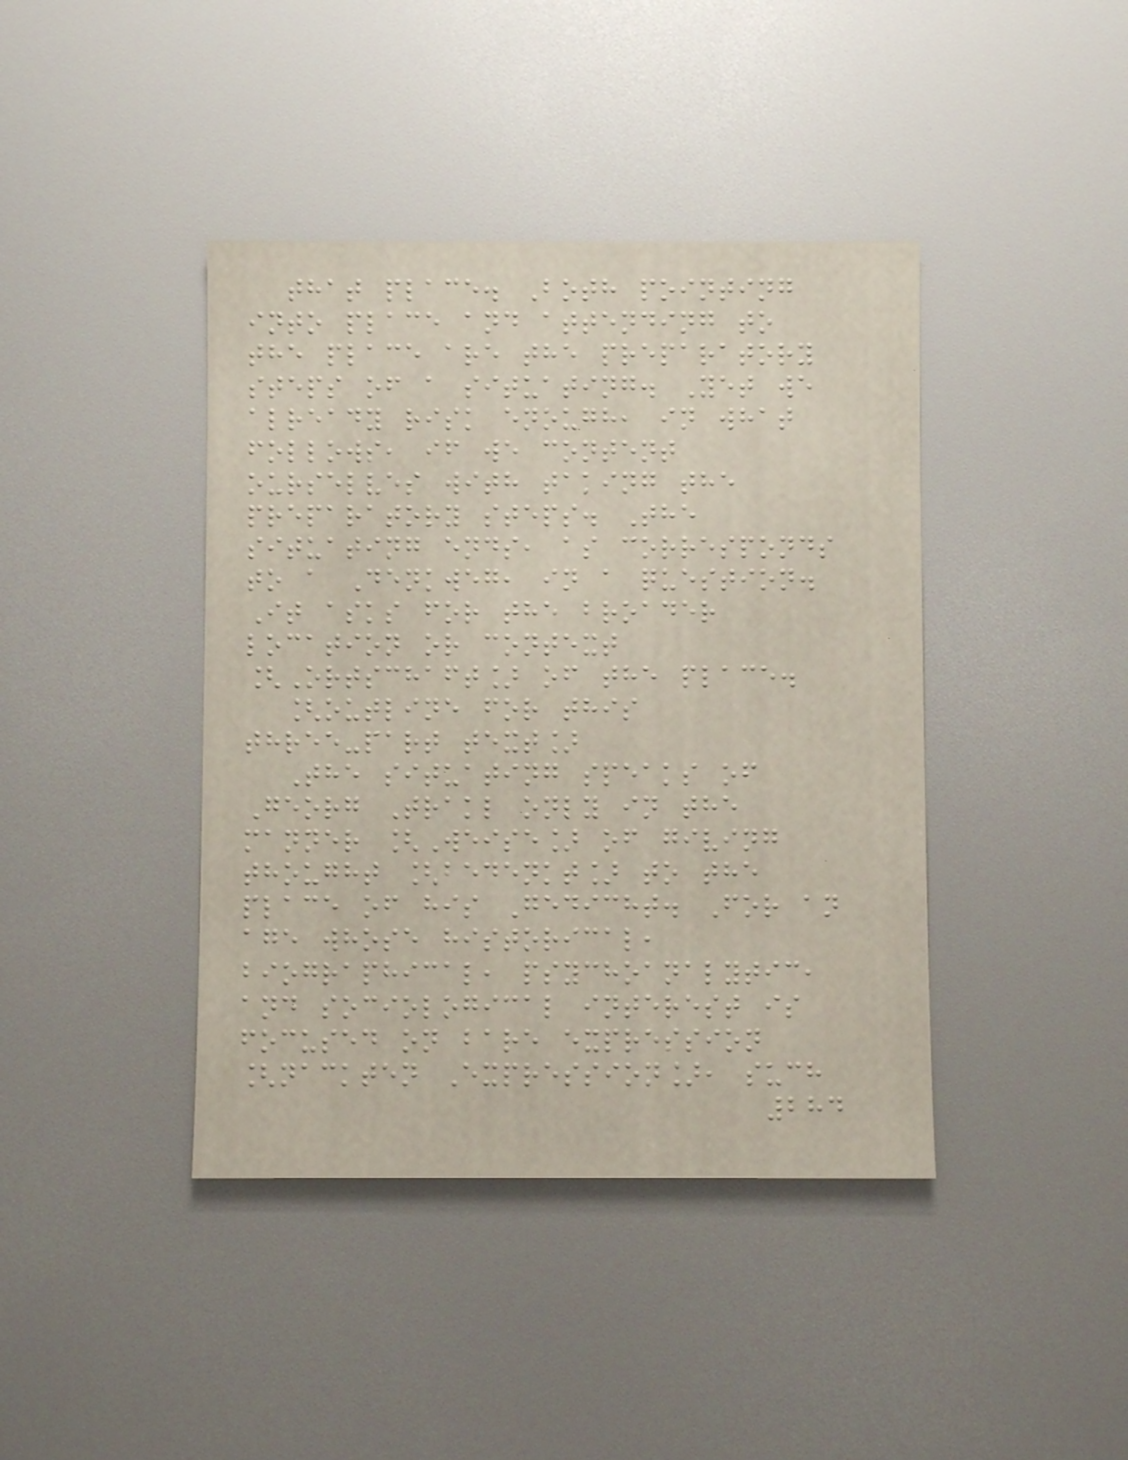that place. Both pointing
into place and attending to
the place are the preparatory
steps of a situating. Yet we
already risk enough, in what
follows, if we content
ourselves with taking the
preparatory steps. The
situating ends, as corresponds
to a Denkweg, in a question.
It asks for the broader
location or context
[Ortschaft] of the place.
[outline for this
three-part text]
The situating speaks of
Georg Trakl only in the
manner [Weise] of giving
thought [bedenkt] to the
place of his Gedicht. For an
age whose historical,
biographical, psychoanalytic,
and sociological interest is
focused on bare expression
[nackten Expression], such
284
